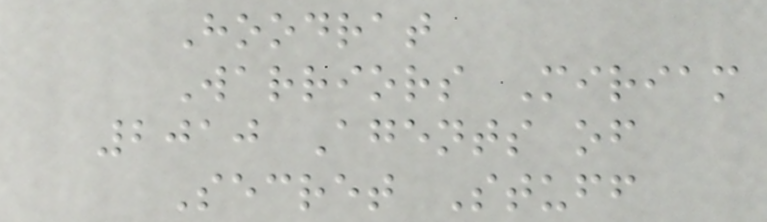Hoodrat
Warriors Miriam
2010 Agents of
Secret Stuff
